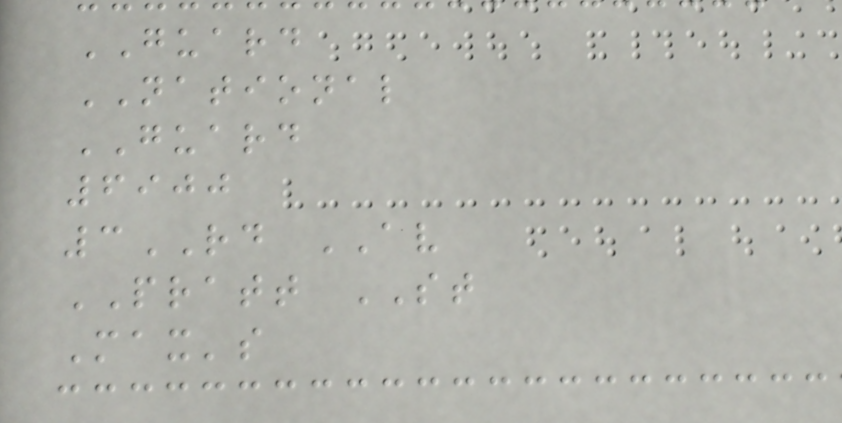GUARD
NATIONAL
GUARD
6900
3RD AV
PRATT ST
Max's
